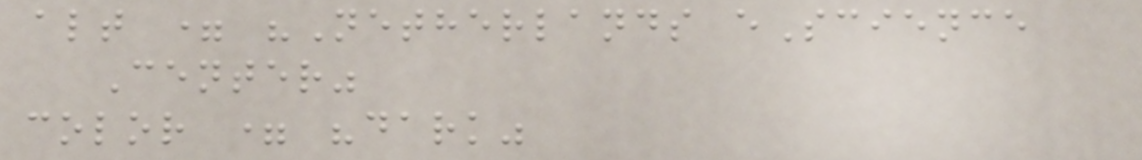alt = "Netherlands eScience
Center"
color = "dark"
